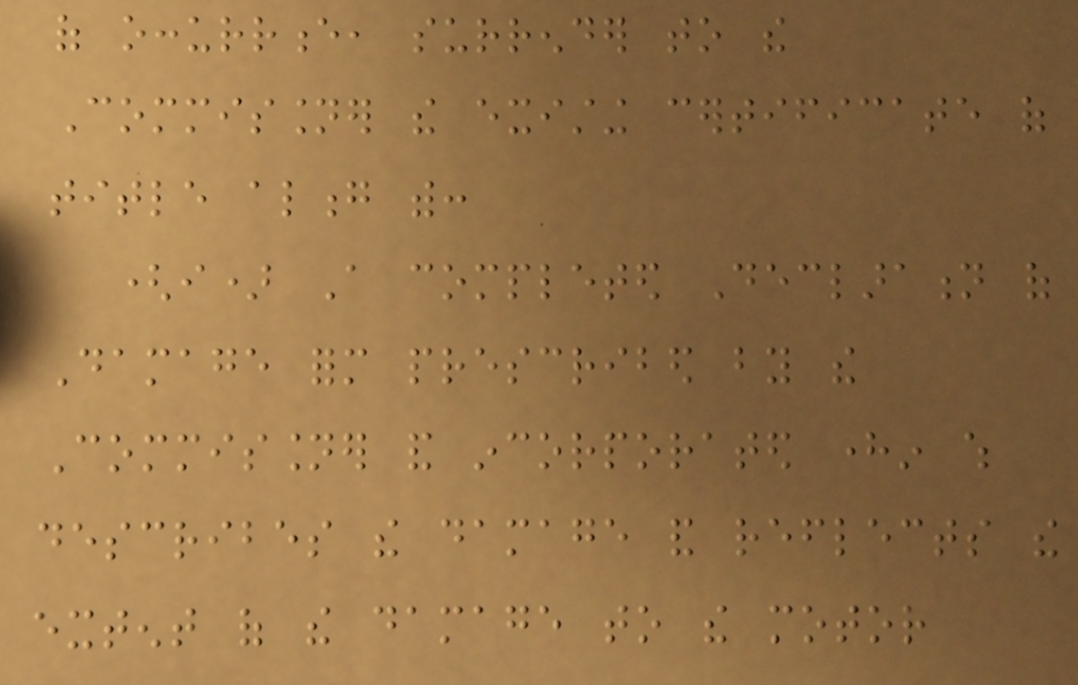of occurrence, surrender to the
Commissioner the existing certificate of
title along with:
(i) A completed Declaration of
Damage form prescribed by the
Commissioner and incorporated herein which
describes the damage and reflects the
extent of the damage to the motor
